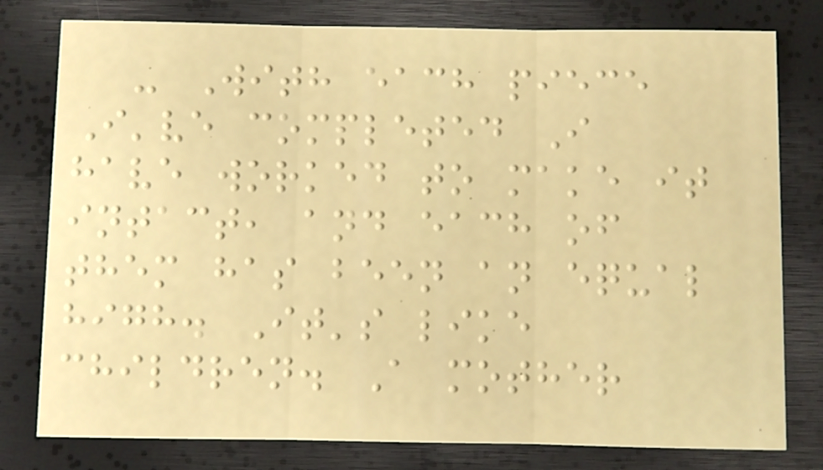- With each piece
I've completed I
have worked to make it
intact, and each of
them has been an equal
high. It's like
children. A mother
